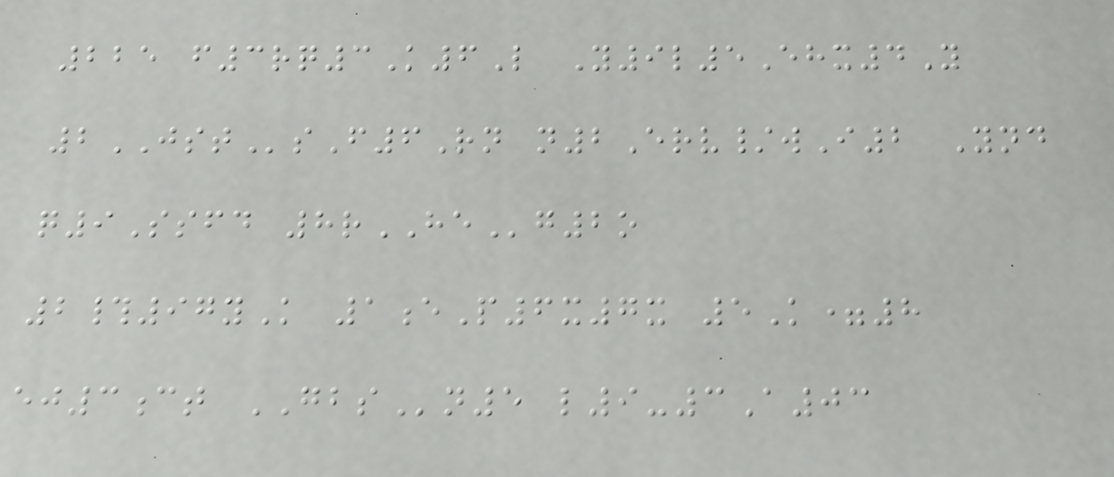225 f3rq3K6L Y9l5Ehx4Y
2JSTsF6Rn n2Erv/wI2 Ynd
q9Ssfd 8rHEg2o
2#97yK 1eP6x7x 5K=8
ej3ct GBSn5 l9-3A03
